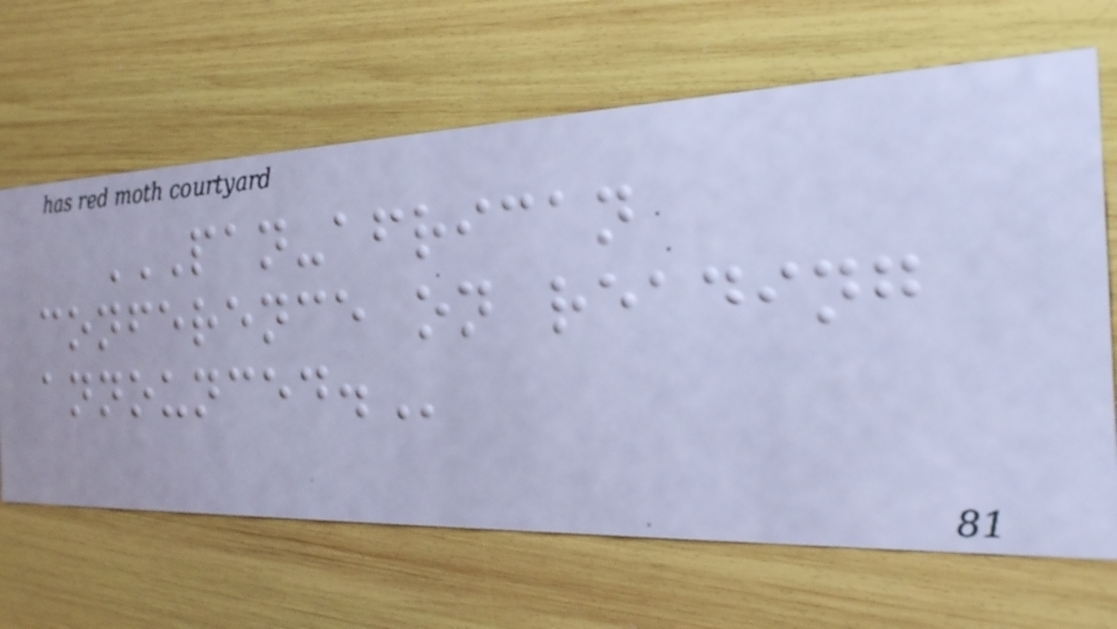PAN-AFRICAN
CONFERENCE ON READING
ANNOUNCED.
